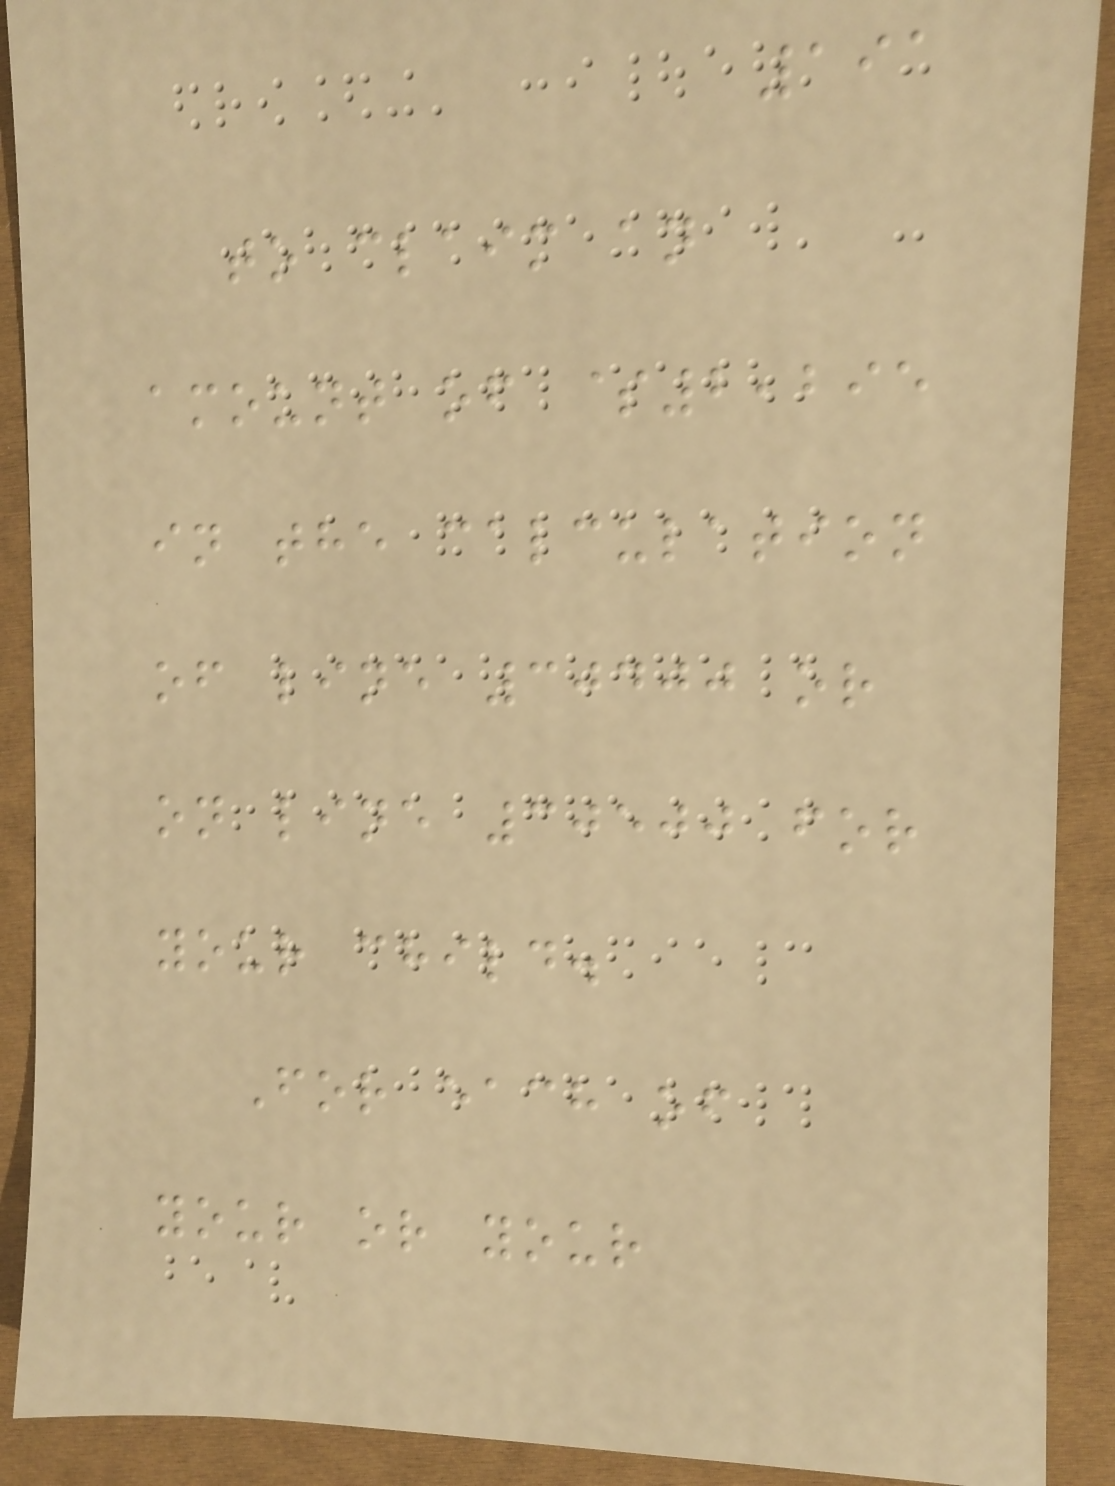191
to claim an
amount of $2,295
in the calculation
of line 30400 or
on line 30500 for
your child.
For each of
your or your
